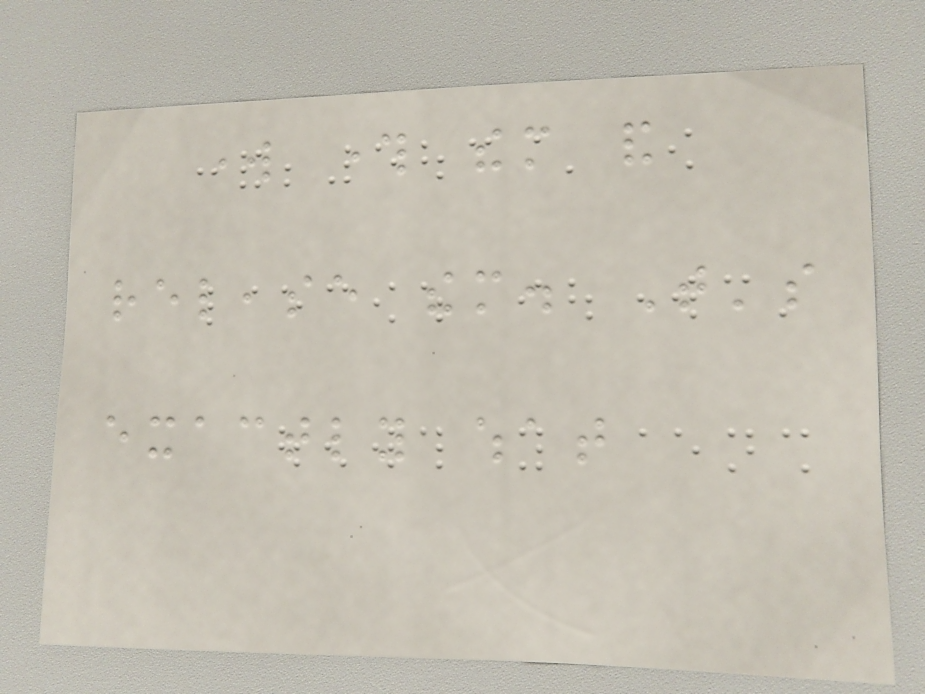work through them and
release them. That's
exactly what
